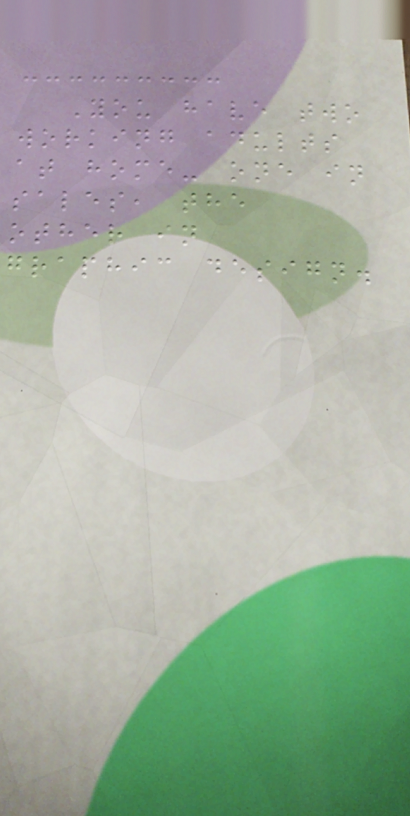You have two
working adults
at home- one in
sales, the
other in
graphic design.
